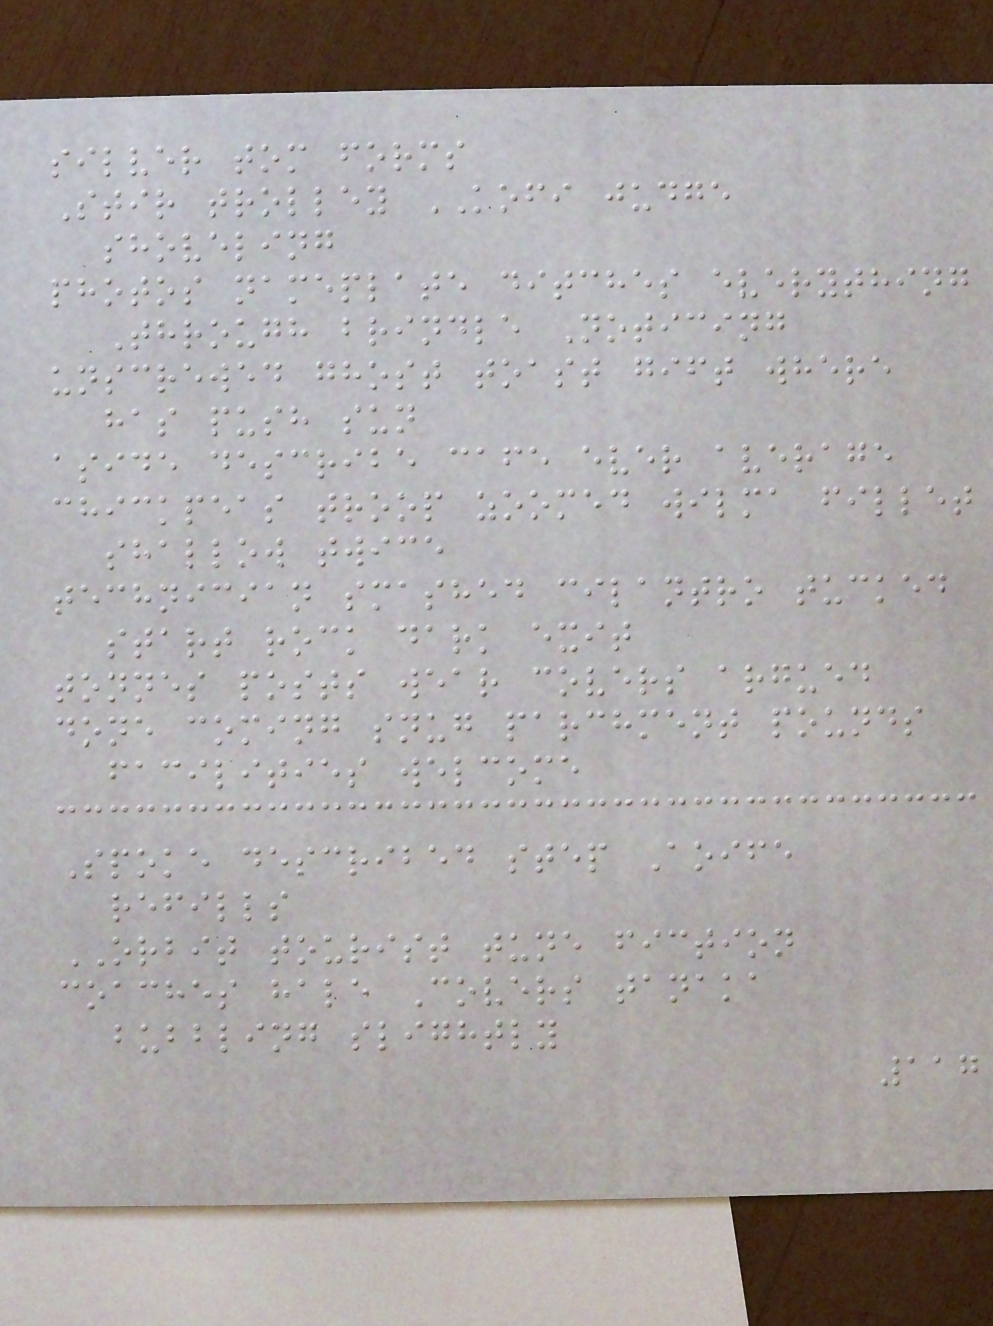silver tom forms
Stir trolley KOFI judge
shoveling
photos nameplate ditches everything
Through brindle Noticing
unscrewed ghost toast gift where
has push sun
aside describe cafe ever average
chickpeas troop zoomed wilma fillet
shallow twice
technician smashed cilantro tucked
start rock dark exit
tonnes posts wear covers argued
done coming snug parchment pounds
facilities welcome
Spoke described step Aoife
refills
ORBIT tourist tune fiction
coaches hale Covers tanaka
bubbling slightly
117
